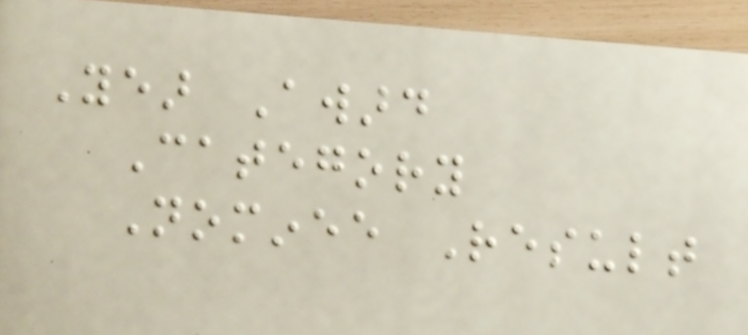Year Award
Category
Nominee Result
